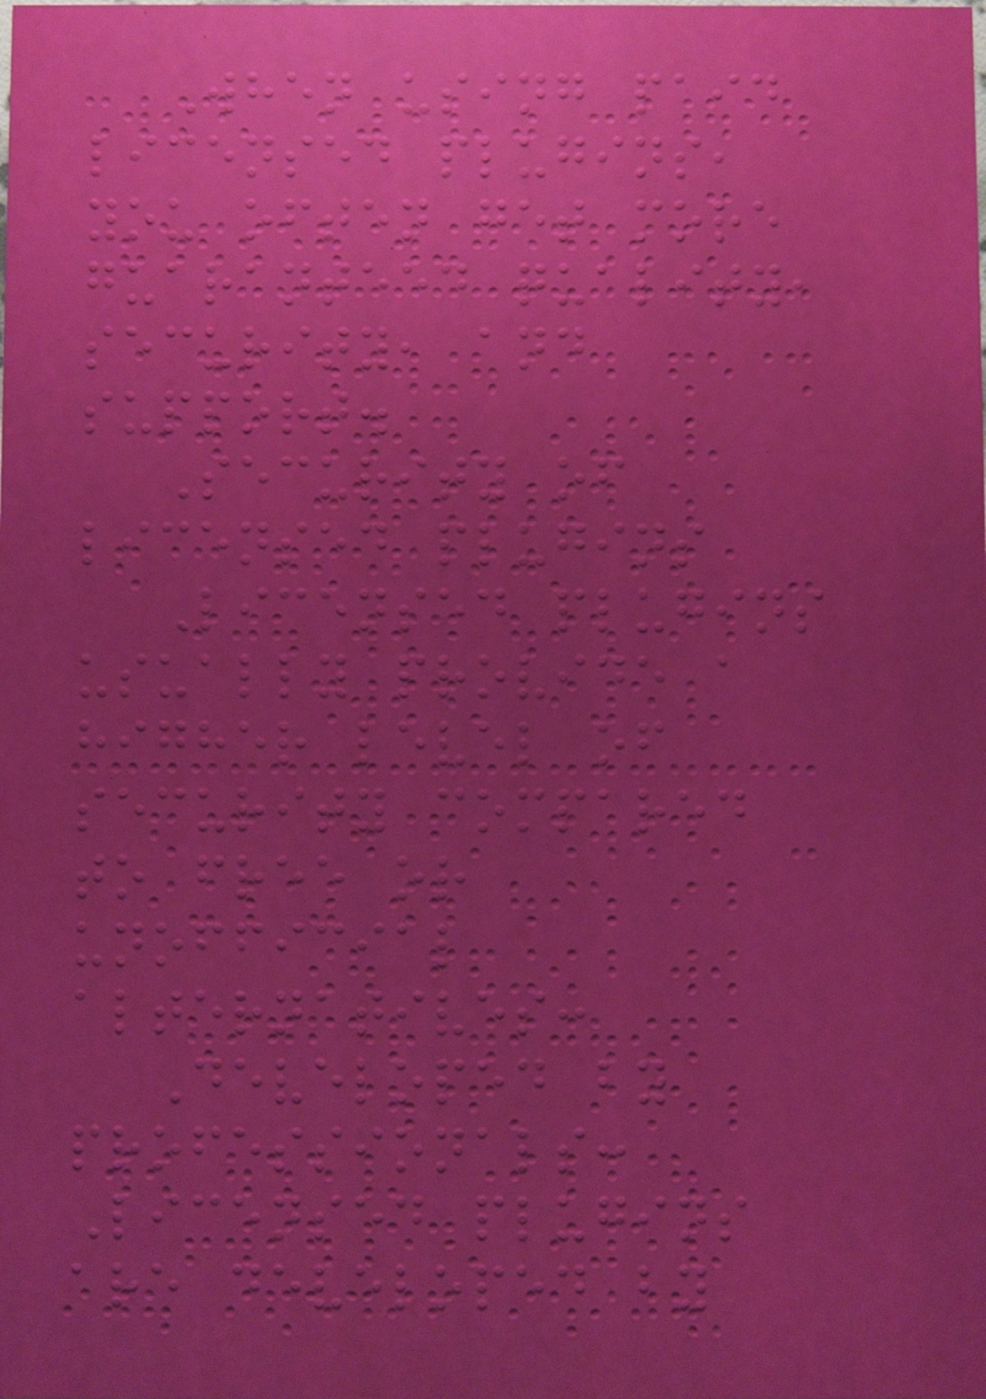When using paid
licensed plugins,
you often get more
guaranteed quality,
security, and
support.
Security of
licensed plugins
Licensed plugins
usually provide a
higher level of
security compared
to free or
unofficial
alternatives:
Developed by
professionals:
Licensed plugins
are developed by
